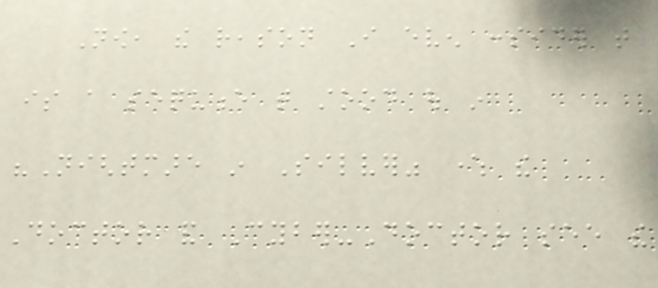Now, the reason I even consider that
is a sequence that stood out in
"Nightmare in Silver" where the
Doctor and Cyber-Doctor see the
